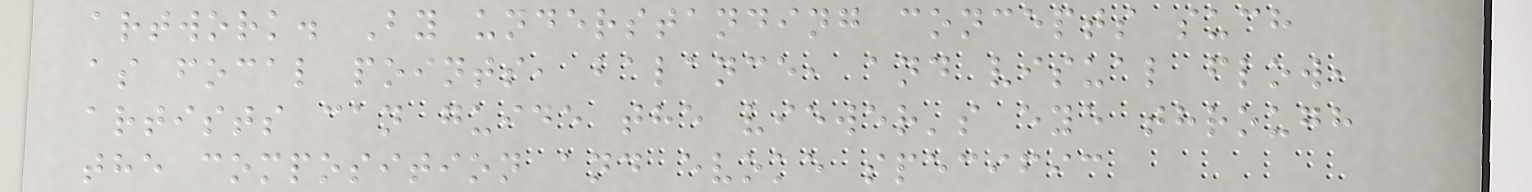artwork. By understanding concepts such
as focal points, balance, and visual flow,
artists can guide the viewer's eye through
the composition and evoke specific
